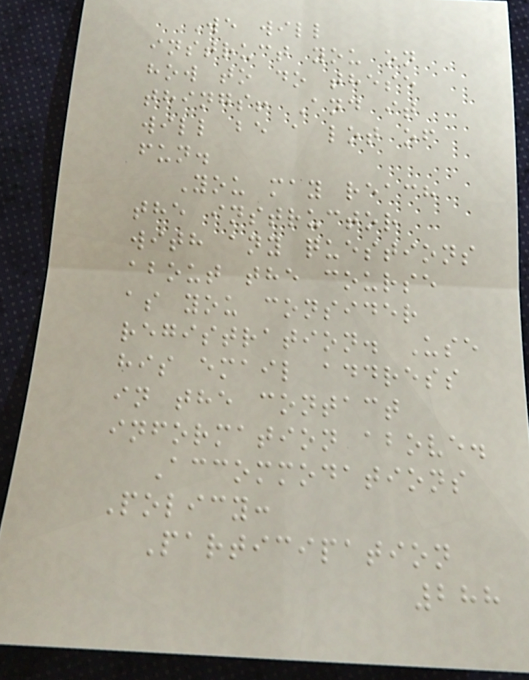We will
instruct you on
how to do these
things! And it
will be a lot of
fun.
You may reach
the instructor
with any questions
about the course
as you consider
registration. Use
his email address
in the contact
information above.
Accommodations
Policy:
Participation
288
